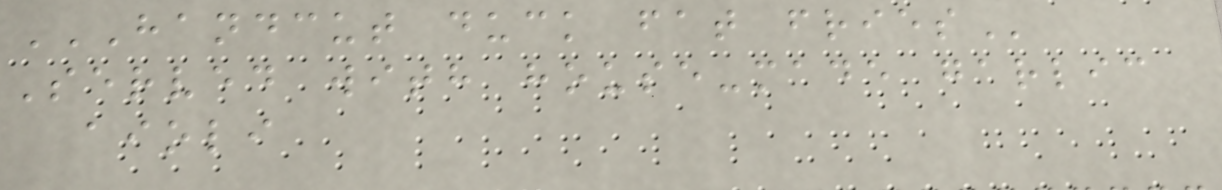HANDCUT DUCK FAT FRIES
Served with house-made garlic
aioli
